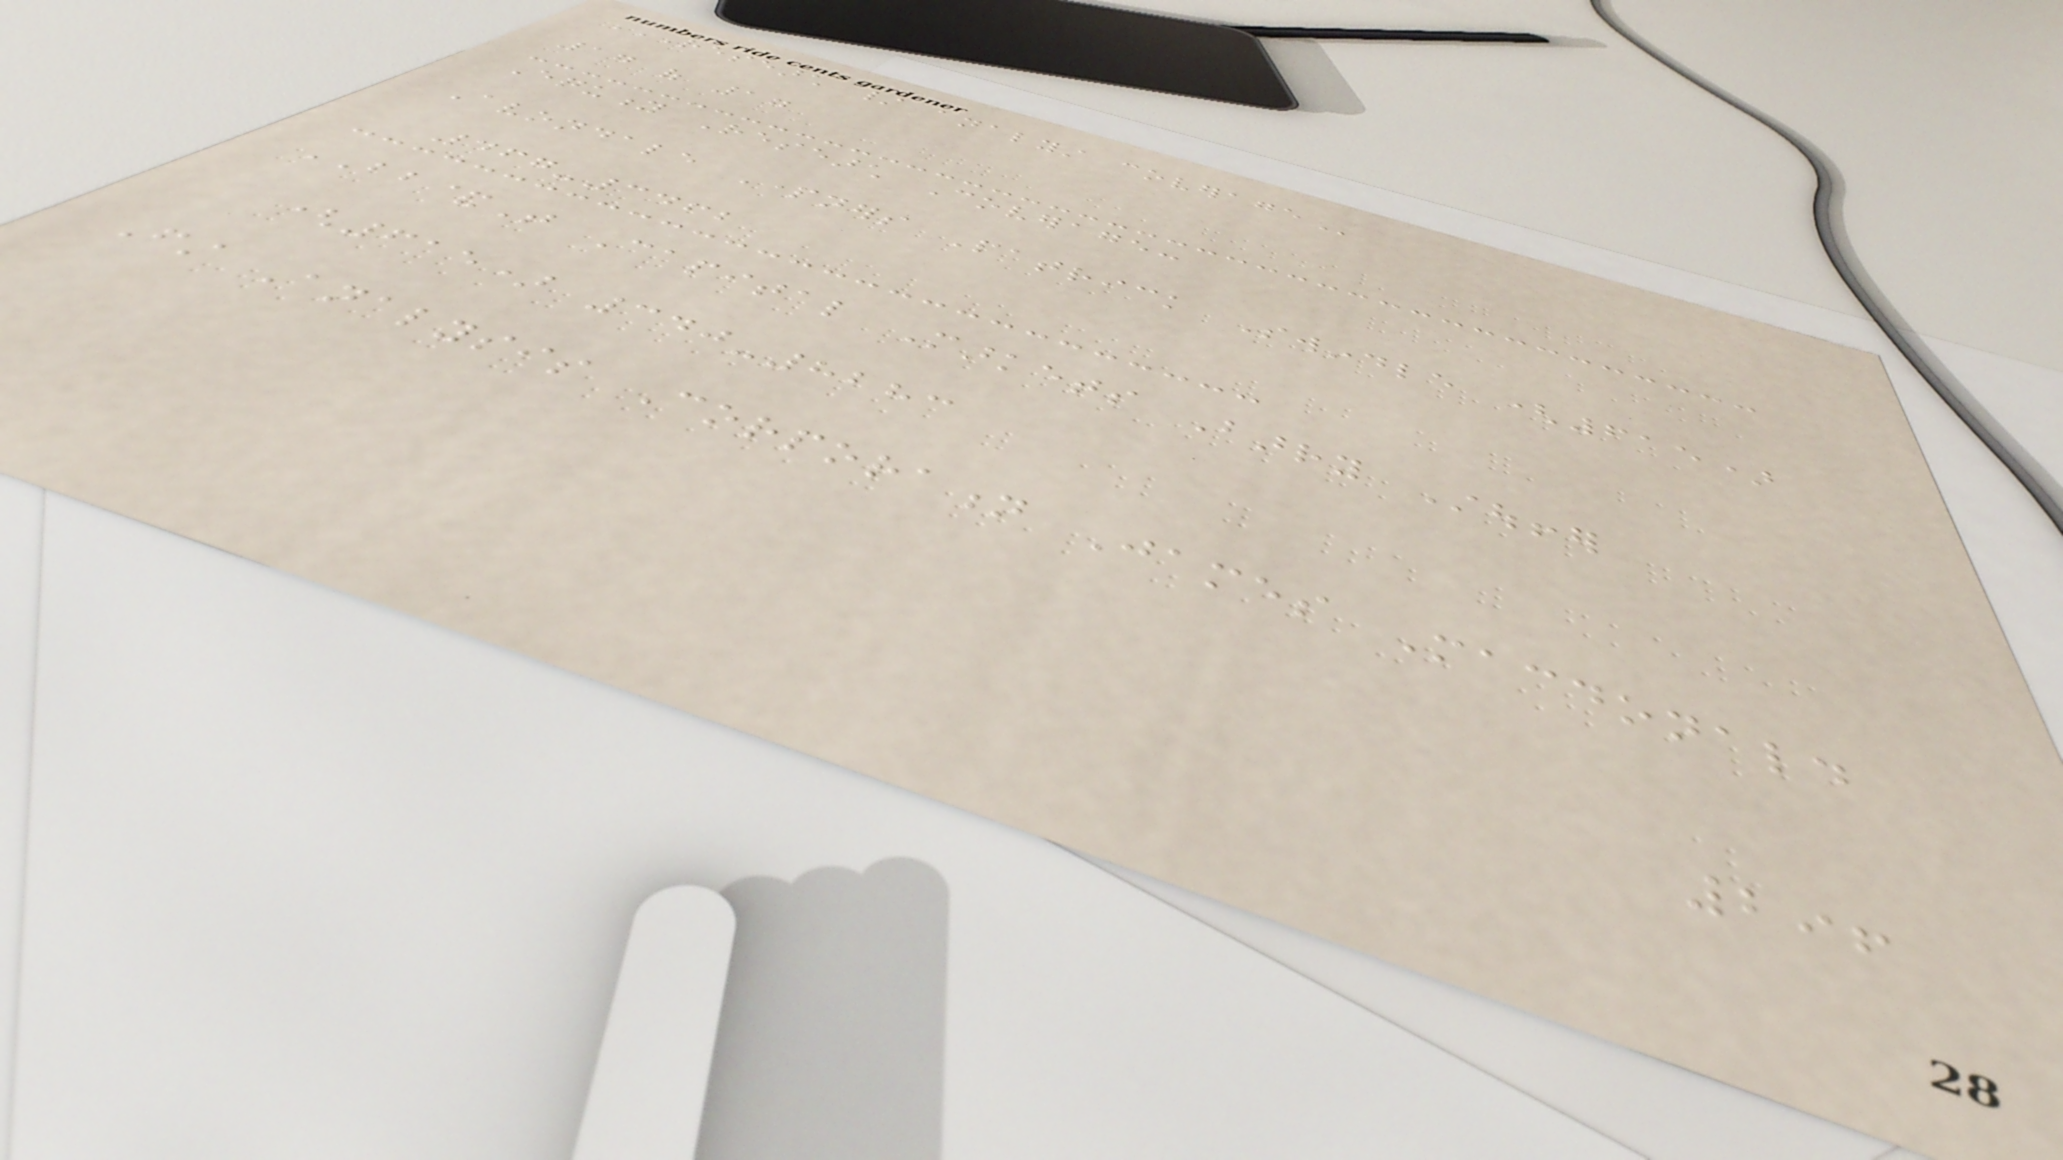RESEARCH / ANALYST COVERAGE
17 of 17
Equity Research Coverage:
Avondale Partners Patrick Swindle (615)
467-3462
BB&T Capital Markets Barry Stouffer
(615) 340-8283
First Analysis Corporation James Macdonald
296
